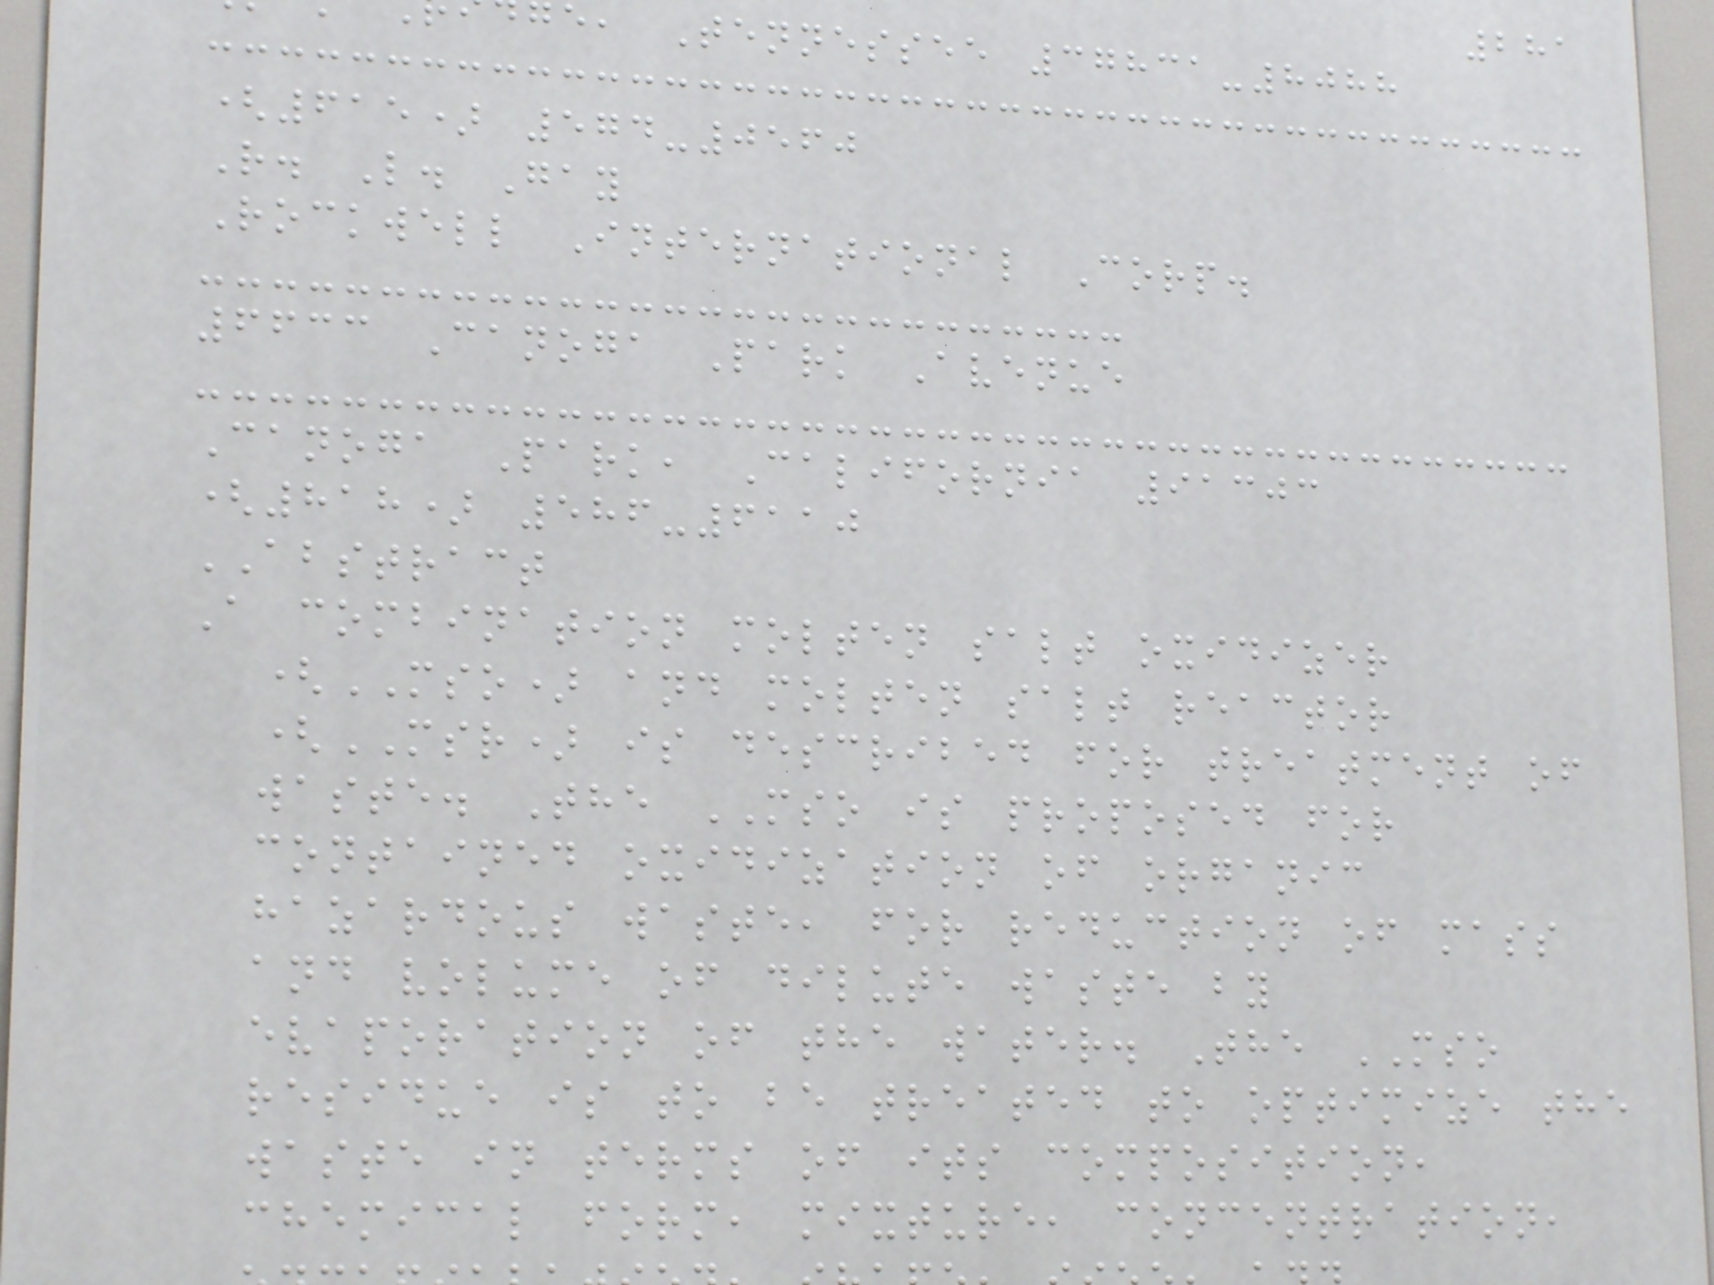281
e, Tennessee 37831-8088
(615) 574-0560
R. L. Gay
Rockwell International Corp.
6633 Canoga Park Avenue
Canoga Park, California 91303
(818) 586-6110
ABSTRACT
A combination molten salt oxidizer
(MSO) and molten salt reactor
(MSR) is described for treatment of
waste. The MSO is proposed for
contained oxidization of organic
hazardous waste, for reduction of mass
and volume of dilute waste by
evaporation of the water. The MSO
residue is to be treated to optimize the
waste in terms of its composition,
chemical form, mixture, concentration,
